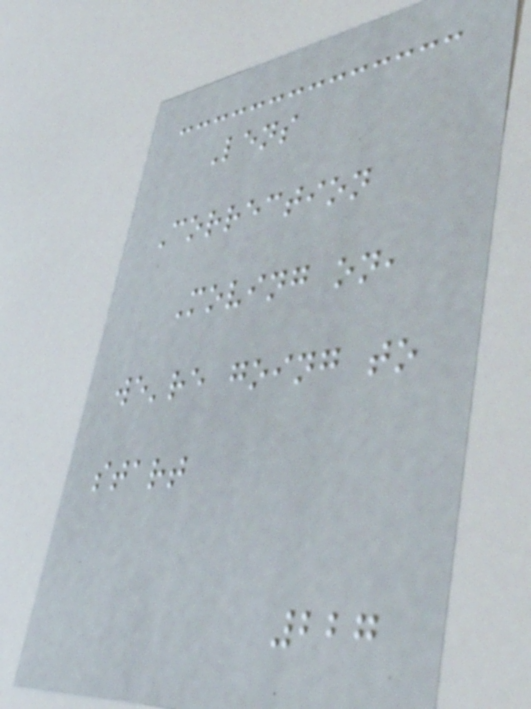Lens
Correction
Moving on,
we're going to
start
227
